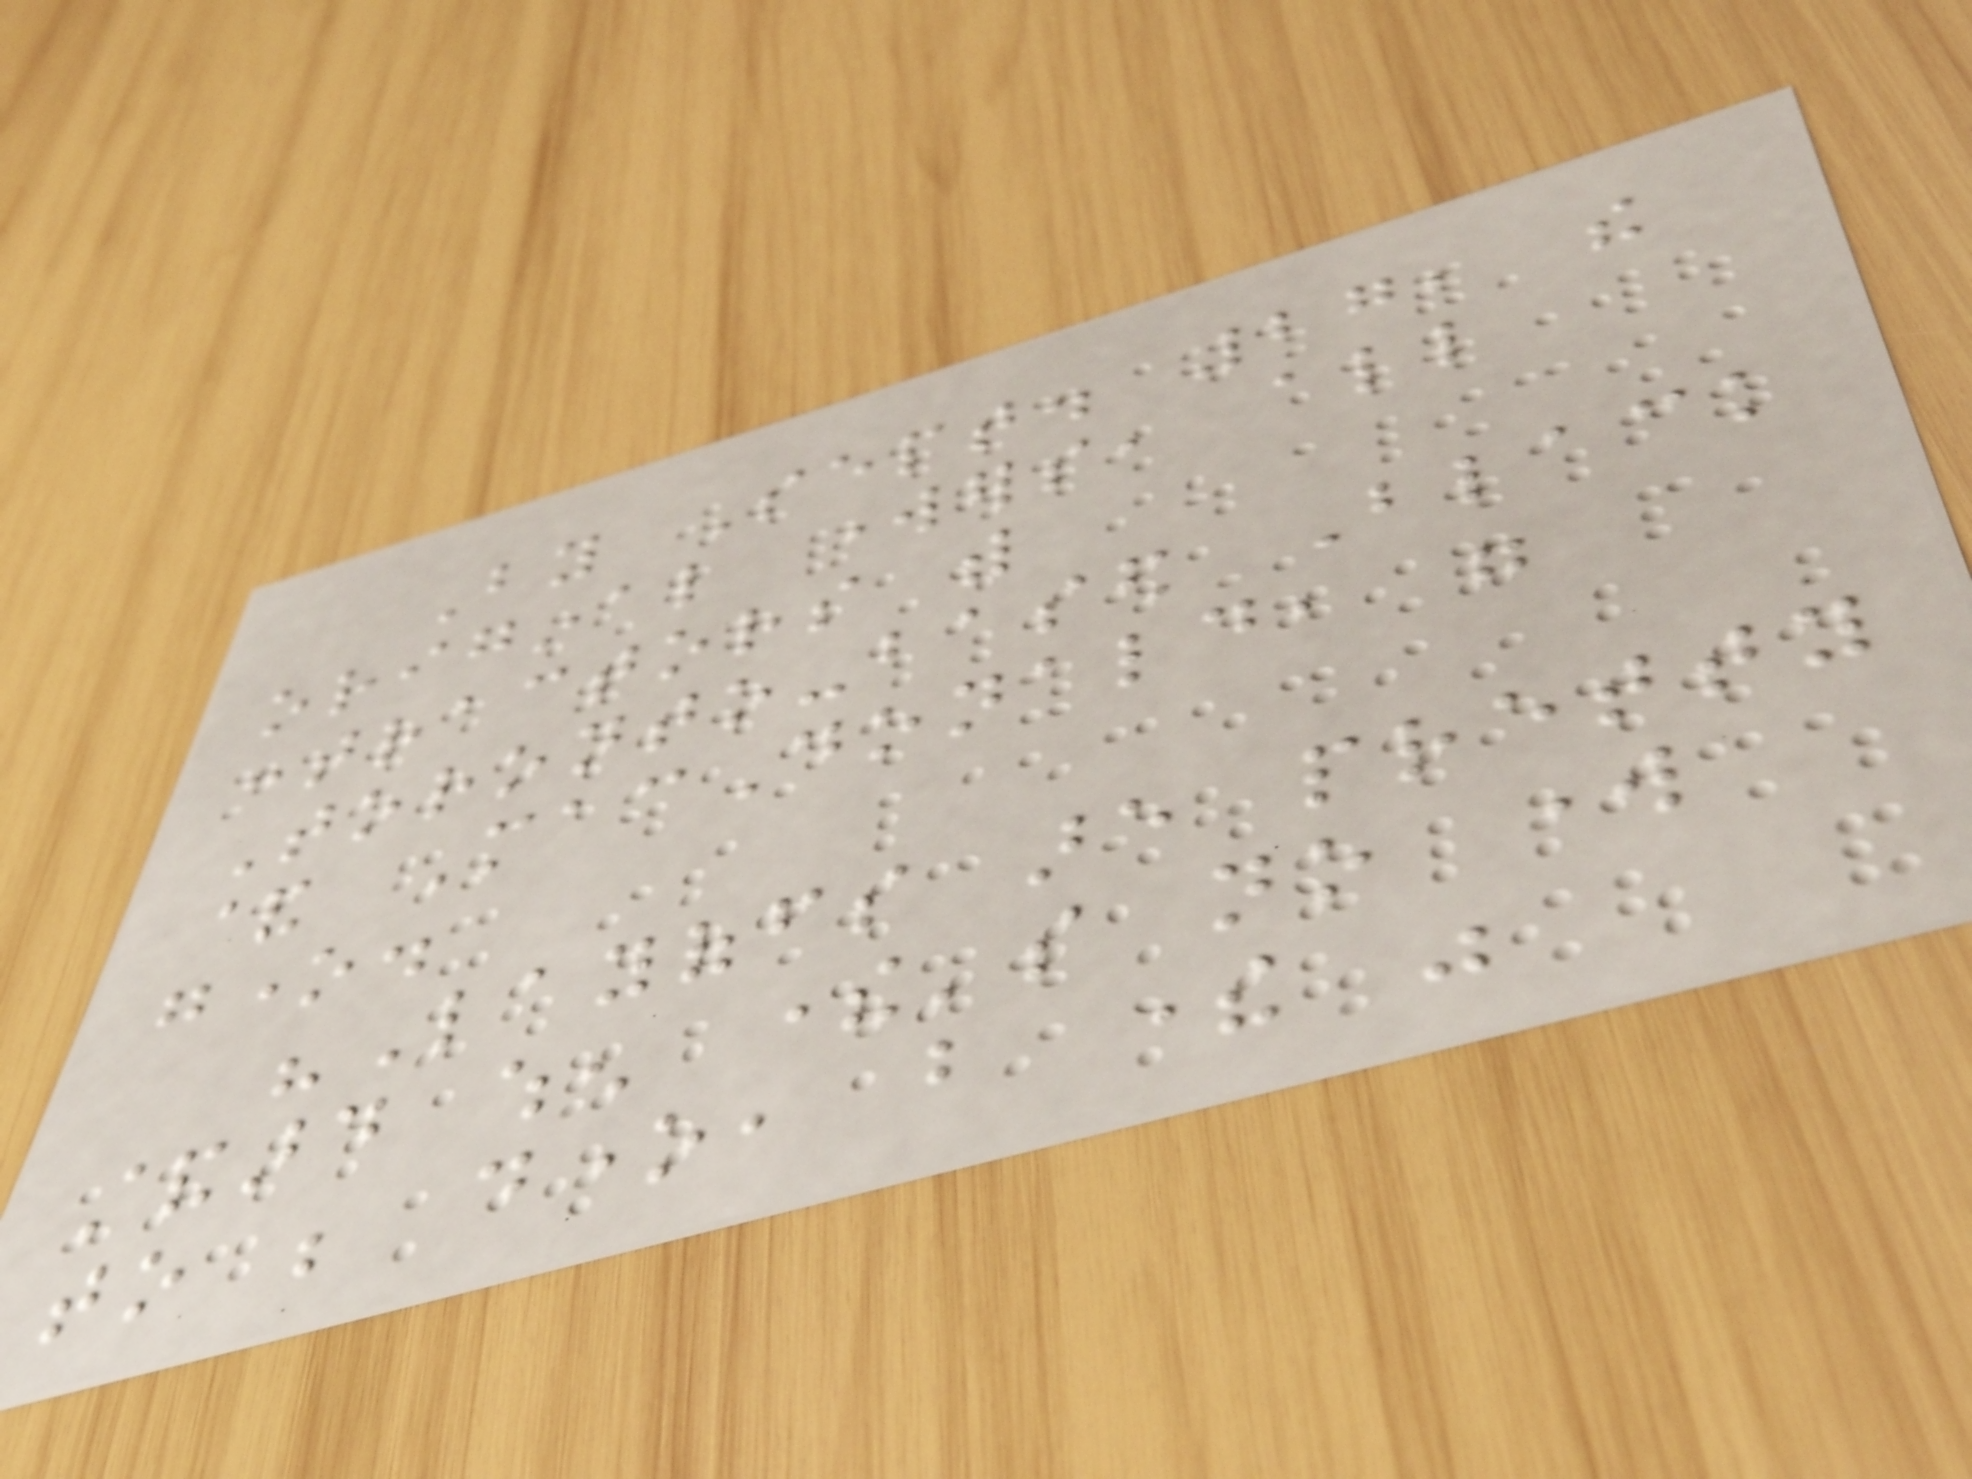By Sept. 27, the
original workers, all
contractors with
Toronto-based Black
& MacDonald, were
gone.
"Layoffs are pretty
standard when there's no work
to be done, but there was
